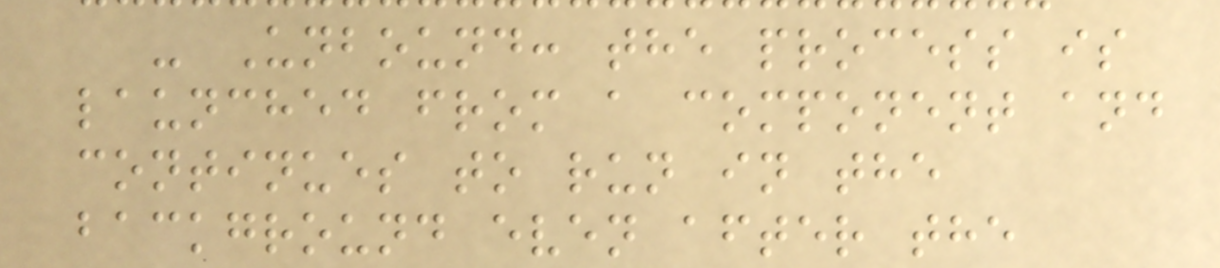- Unbound: the process is
launched from a component and
continues to run in the
background even after the
